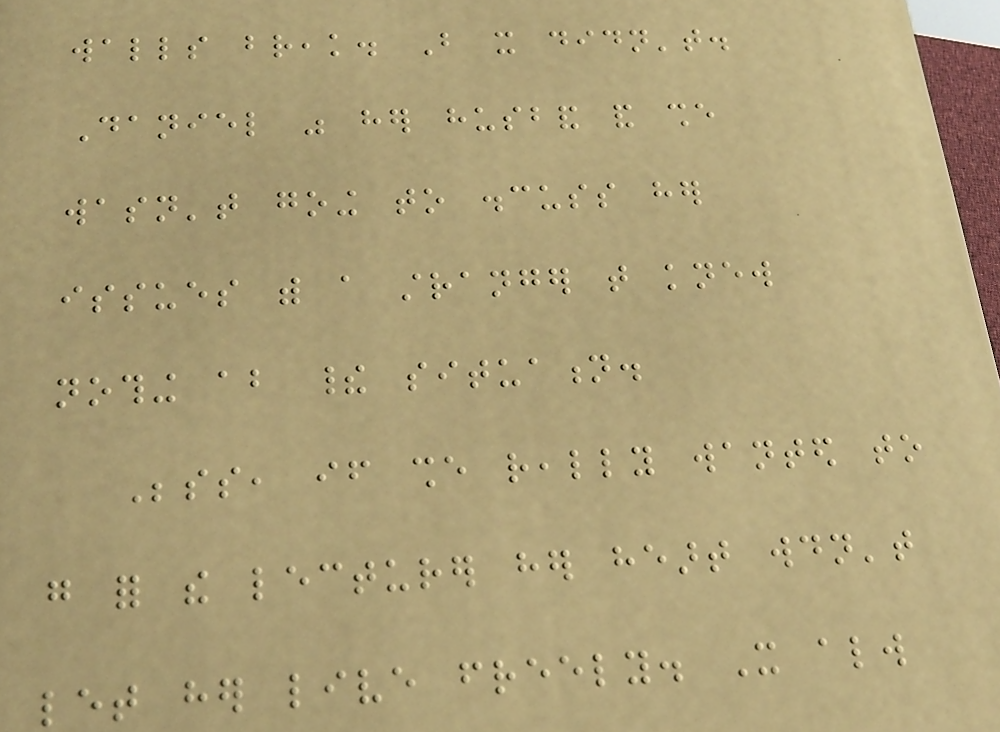walls break. But it didn't.
Daniel was her husband and she
wasn't going to discuss her
issues with a stranger that knew
nothing about their situation.
Besides, if she really wanted to
go for the lecturer her heart wouldn't
let her live freely. It always
